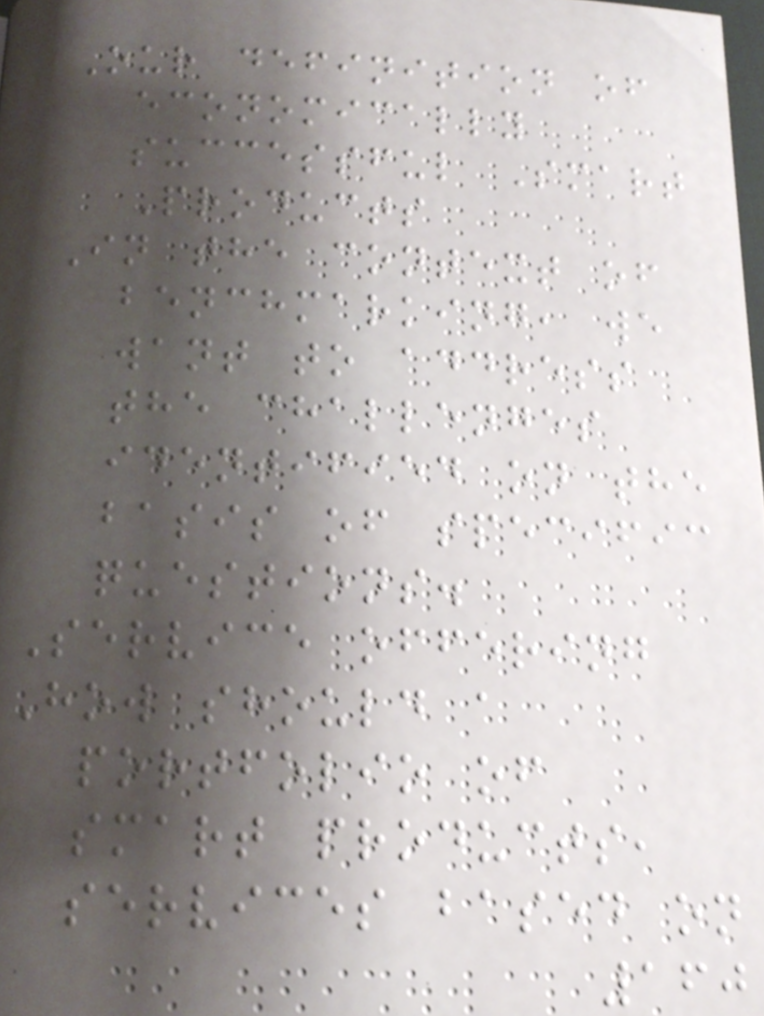Our definition of
economically
successful Smart
Products
In the context of
benchmarking, we
want to address
the challenges
identified on the
basis of specific
questions.
Service offering
How should a
portfolio of
smart products,
services based on
160
